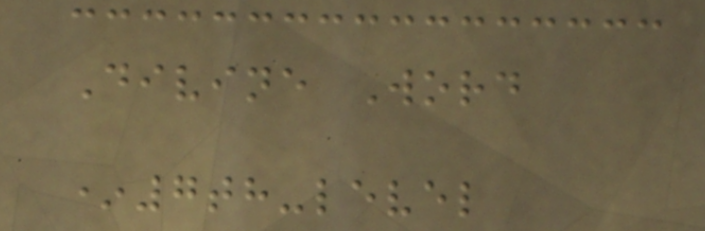Divine Word
*7th-level
